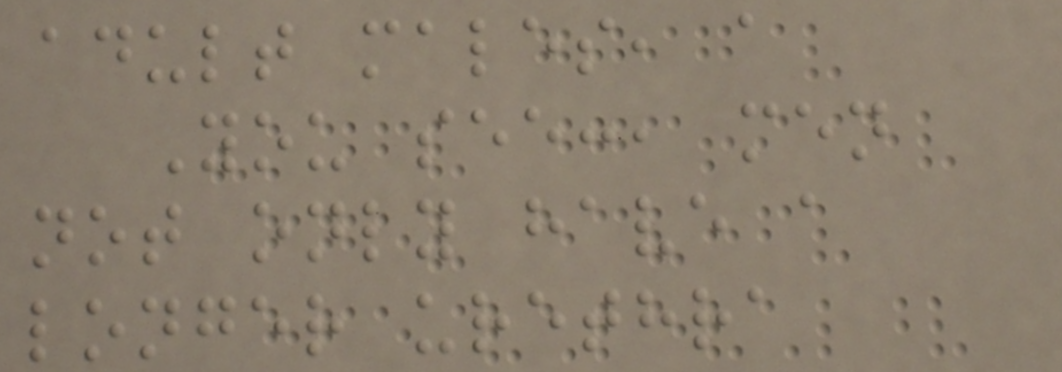adult males, a
You see:, men
not only have a
longer urethra
